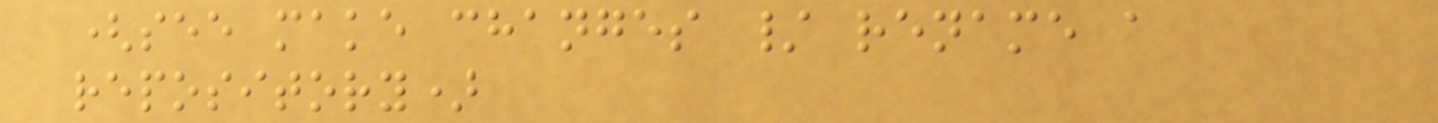(see make changes / rename a
repository)
